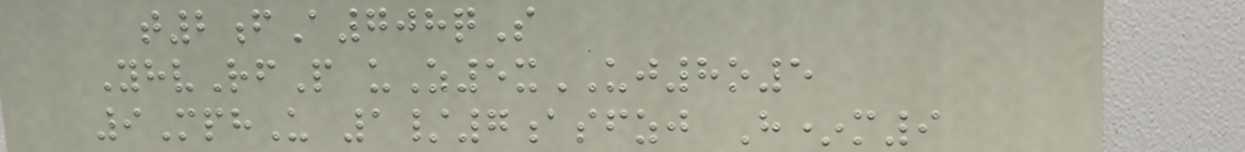t2fA708qS
YhvRfP uZ5xUJ8o5
9MphU 1/7asfzj H*m9
